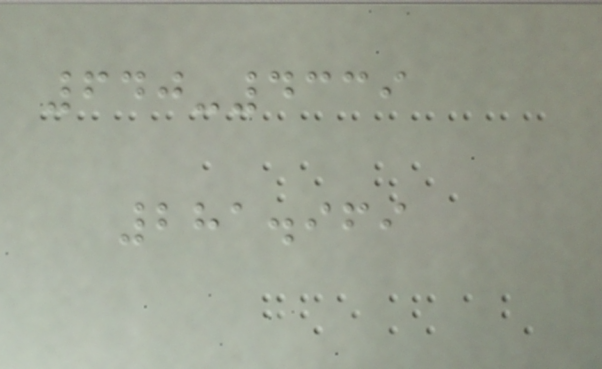640-4339
281.969
